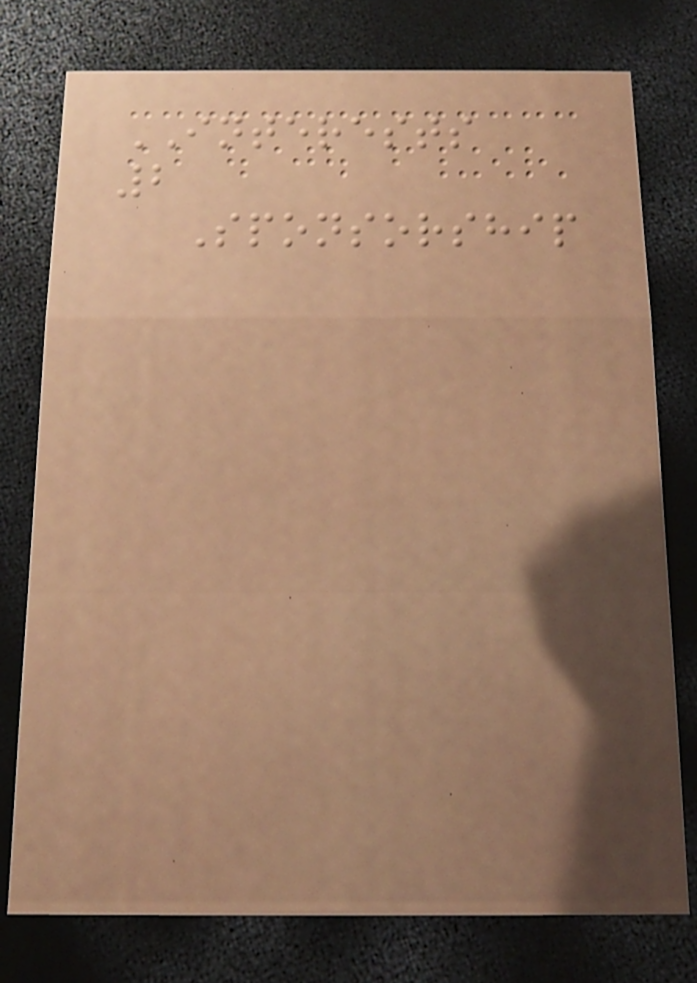INTERESTS
2
Sponsorship
